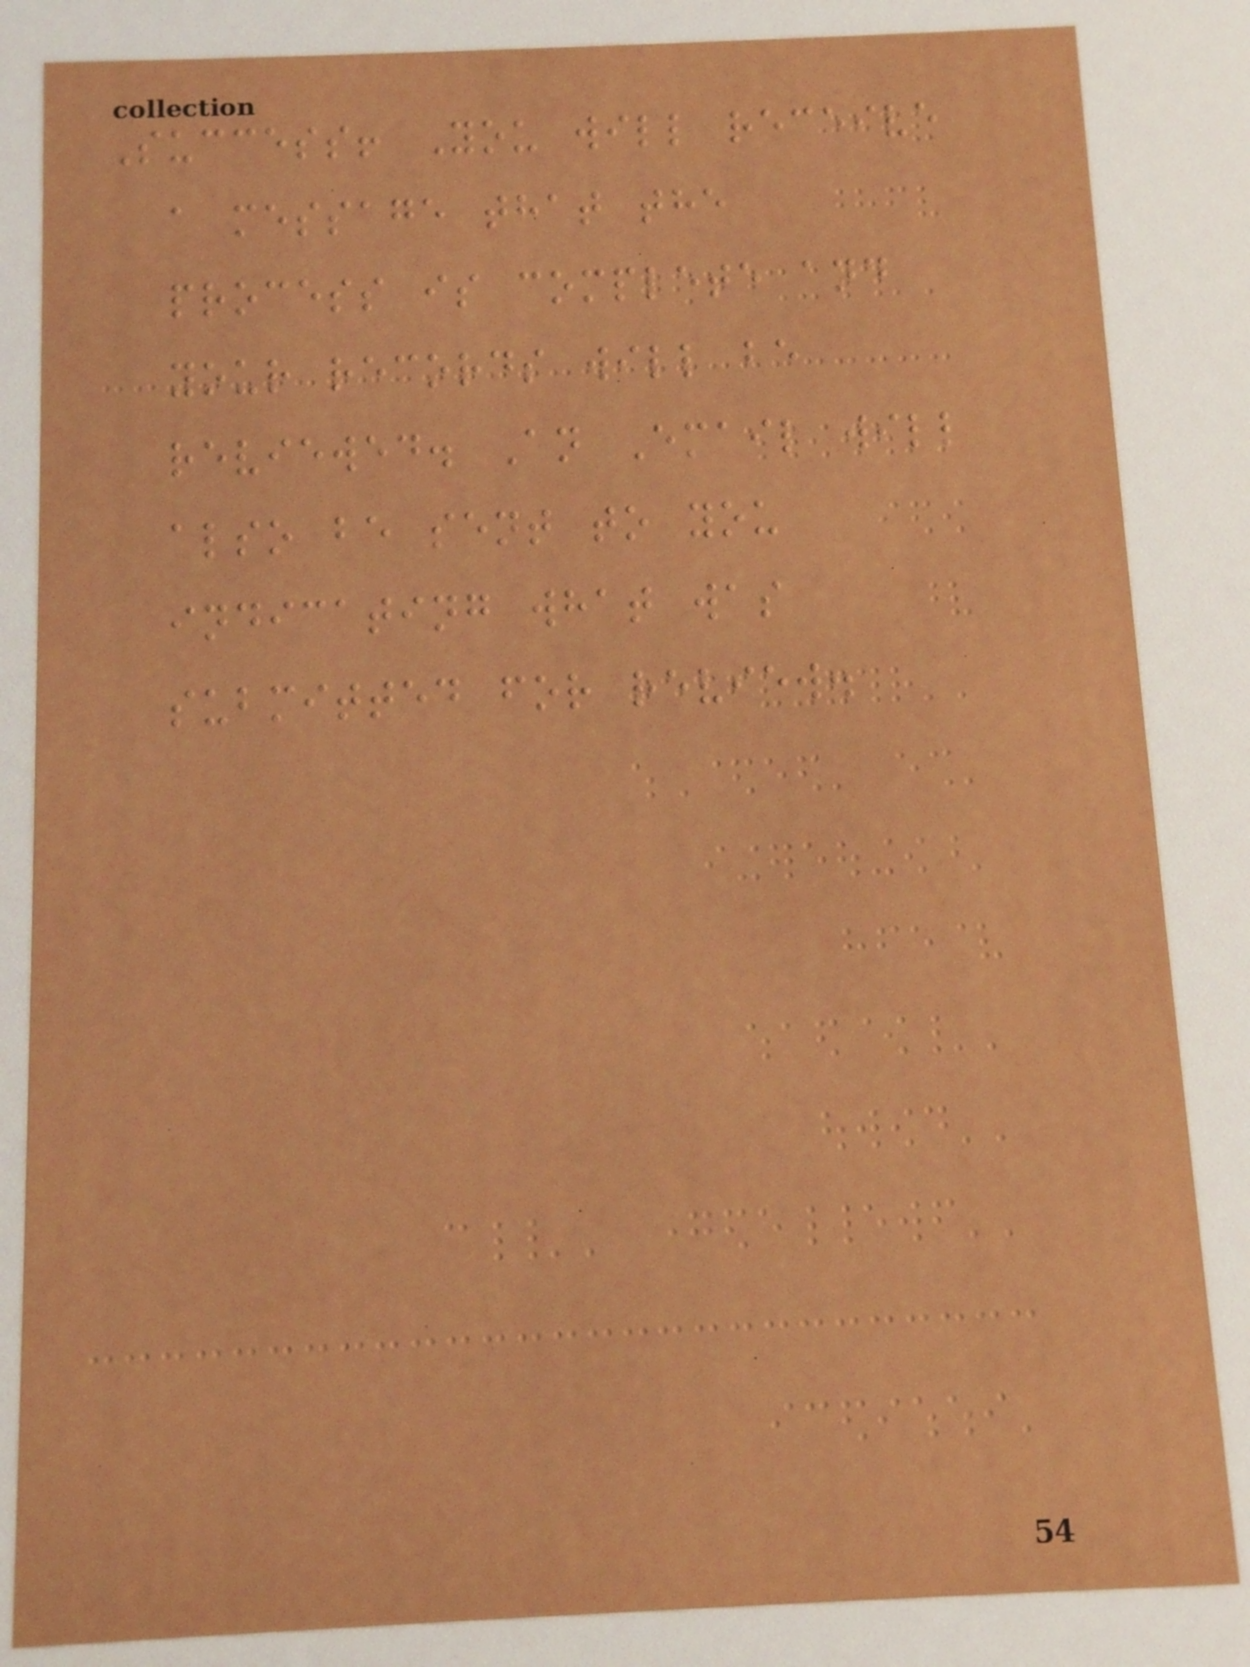Success! You will receive
a message that the
process is complete and
your records will be
reviewed. An Email will
also be sent to you
indicating what was
submitted for review.
